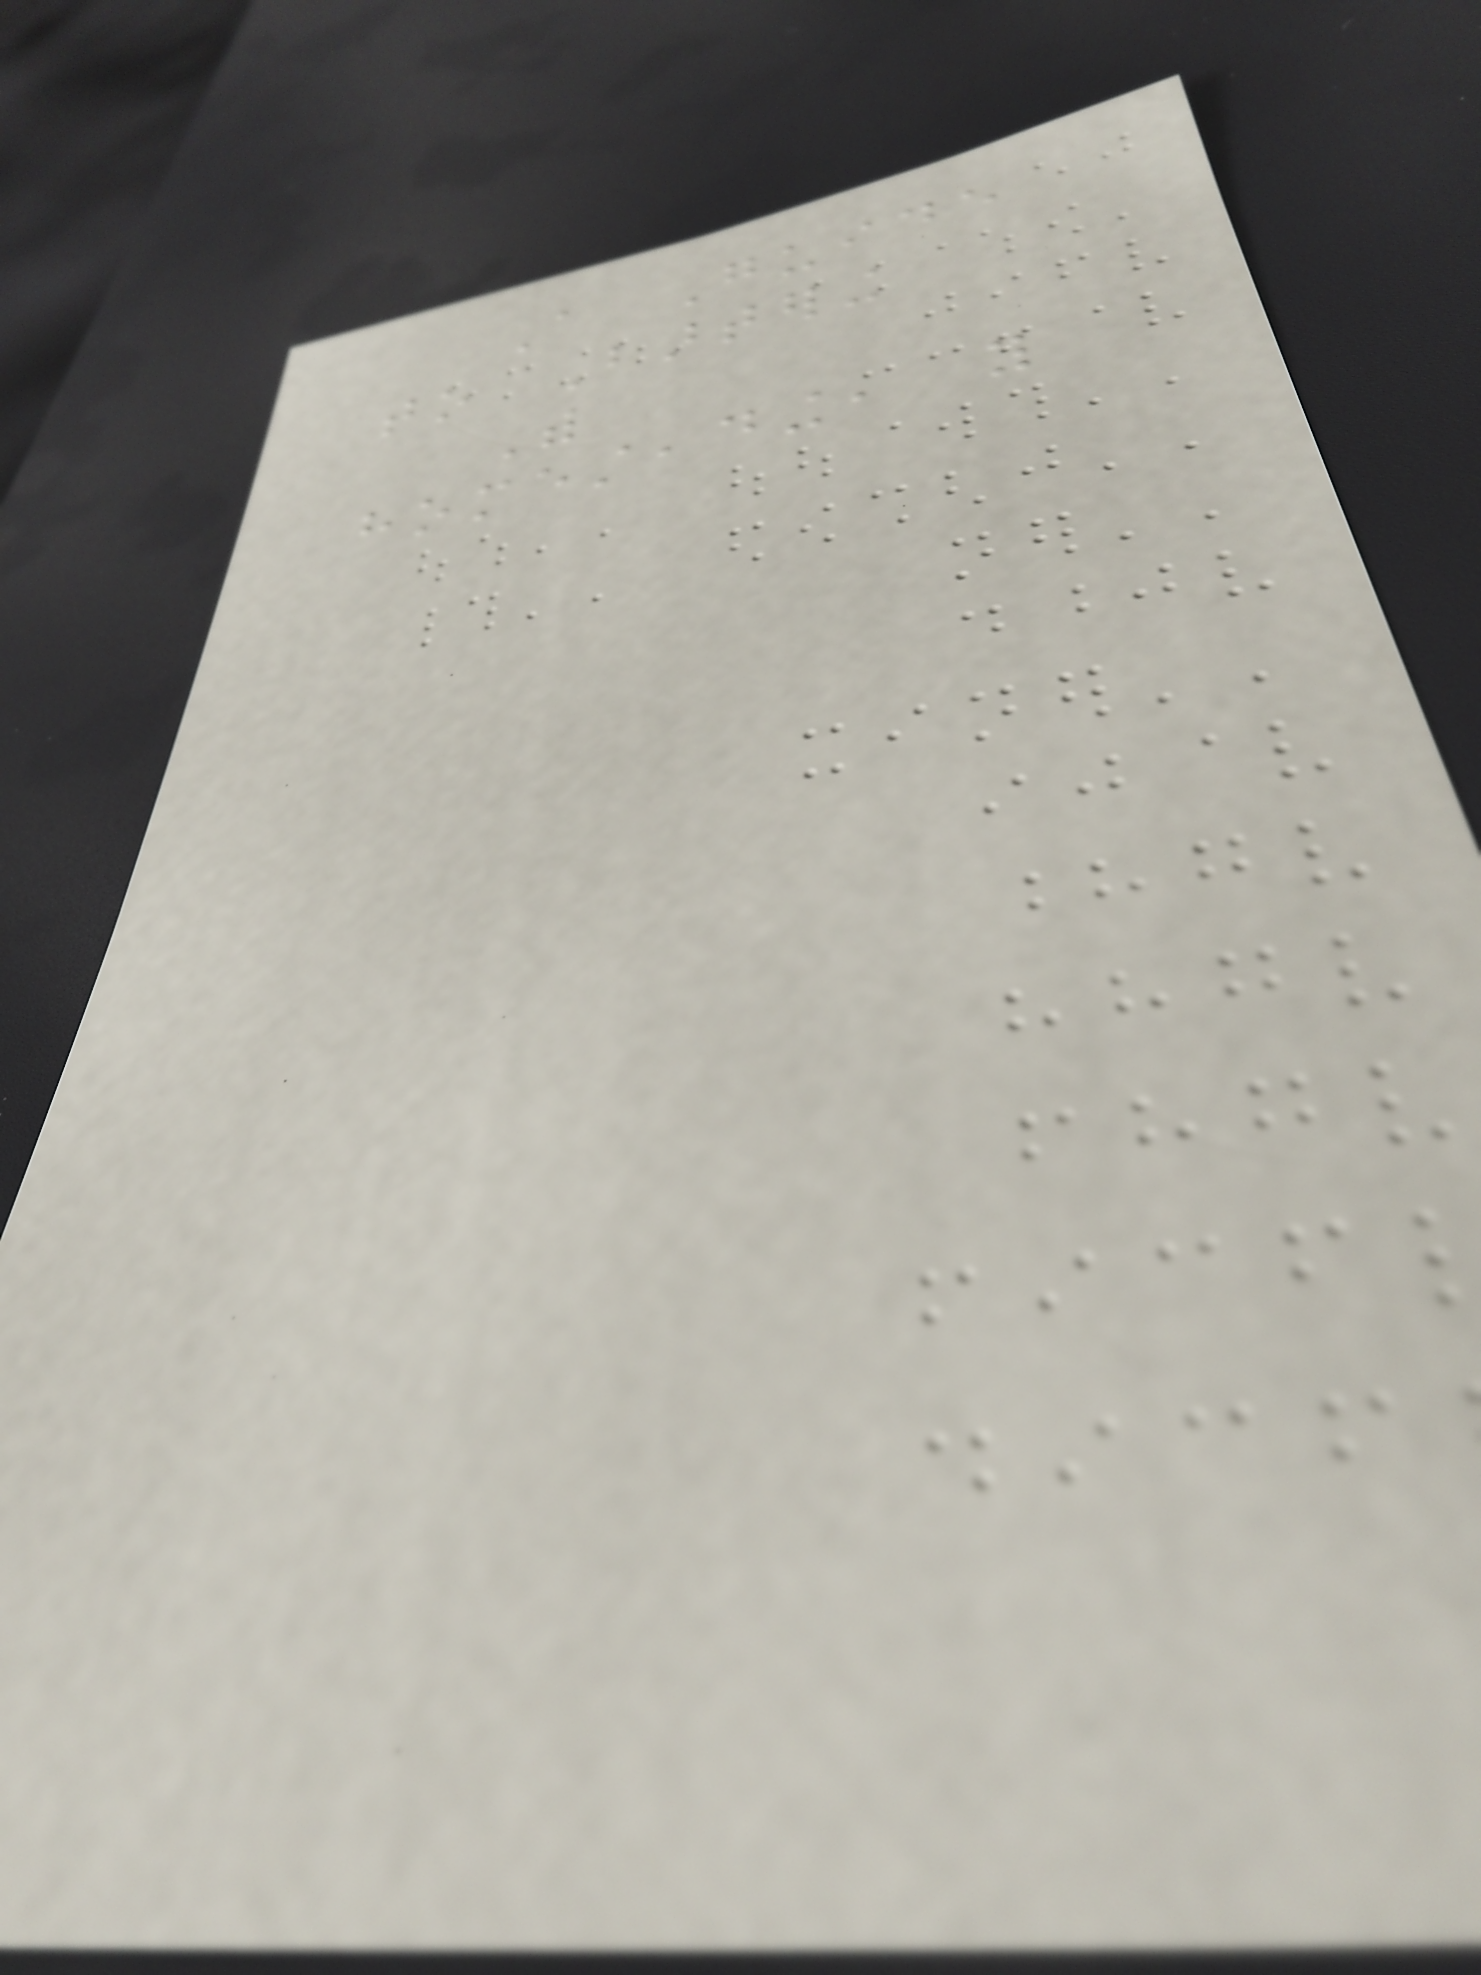A Guide
to Bartering
With
homesteading, you
